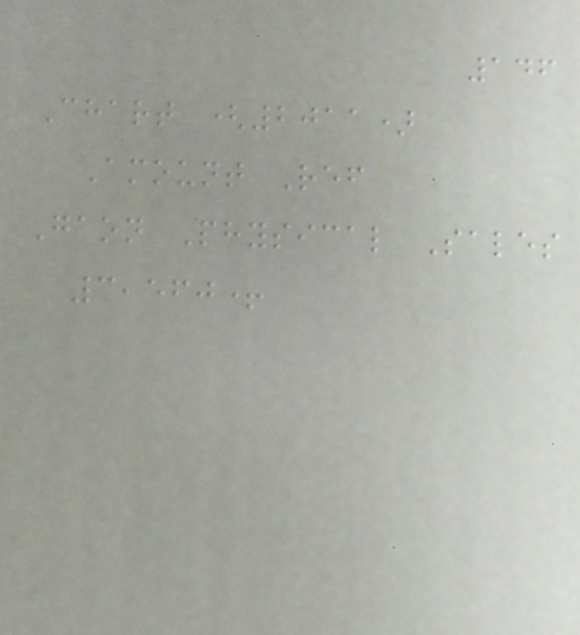146
Chart (2011)
Amount Ref
Gaon Physical Sales
3,560+
